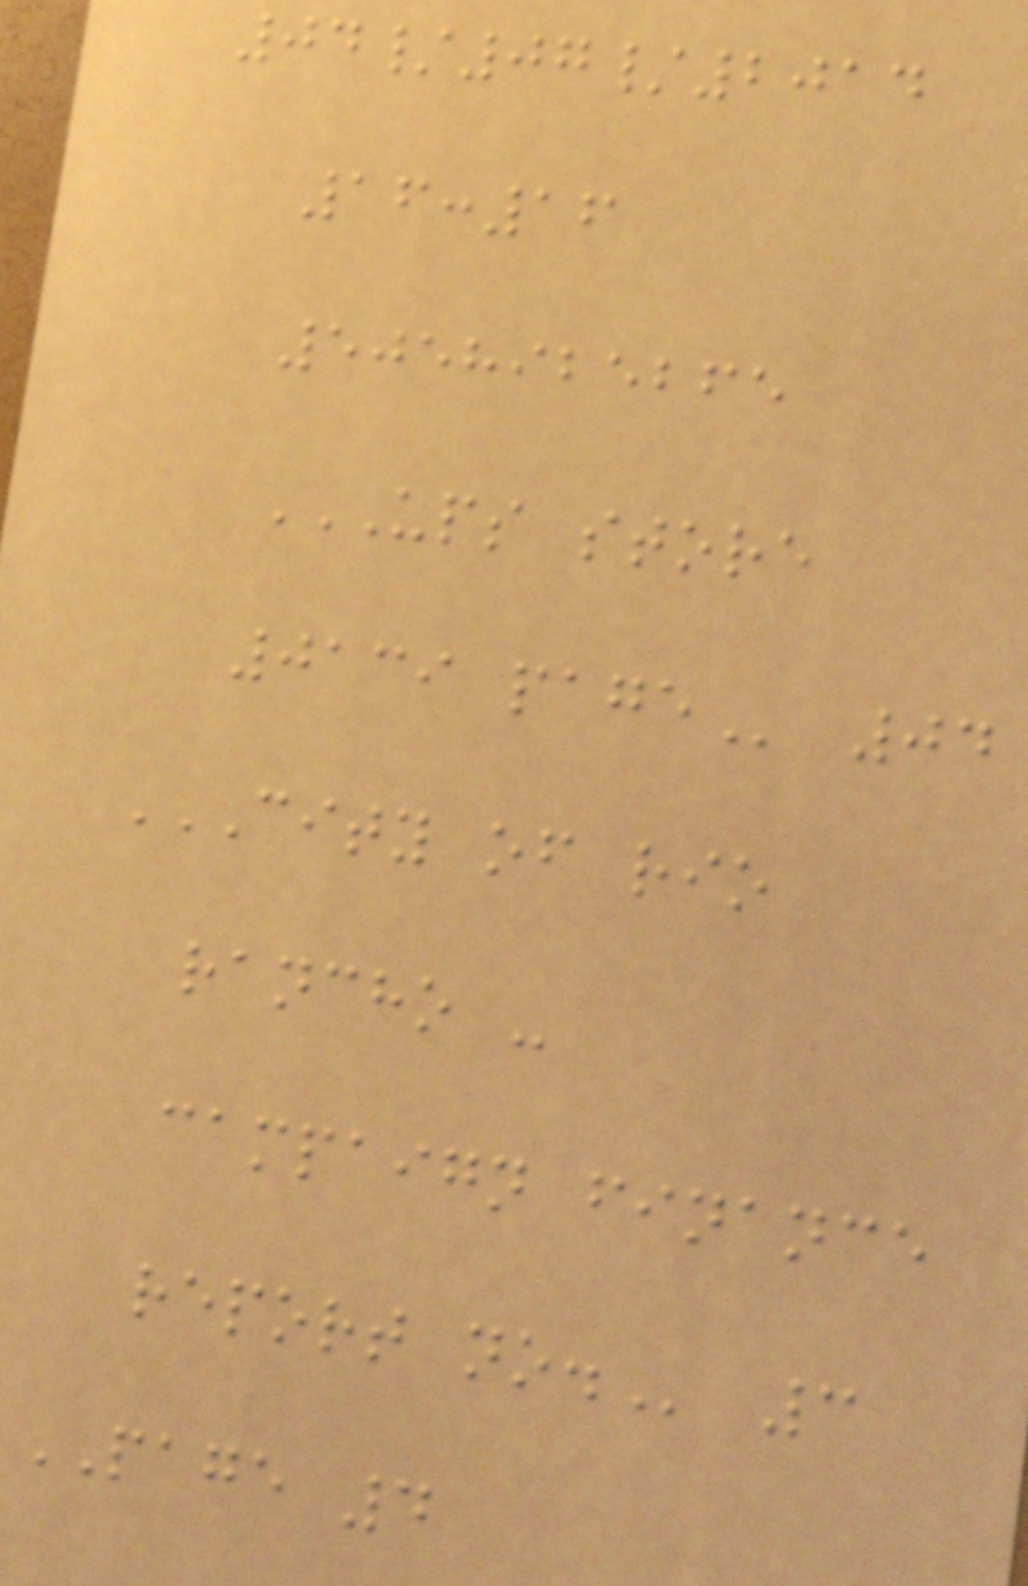04/07/2014
16:16
5058925265
UPS STORE
0139 PAGE 04
CITY OF RIO
RANCHO -
CAMPAIGN FINANCE
REPORT NO. 3
PAGE 4
